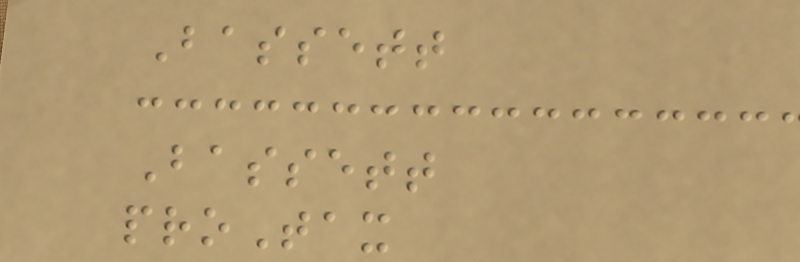Bassett
Bassett
proTax
